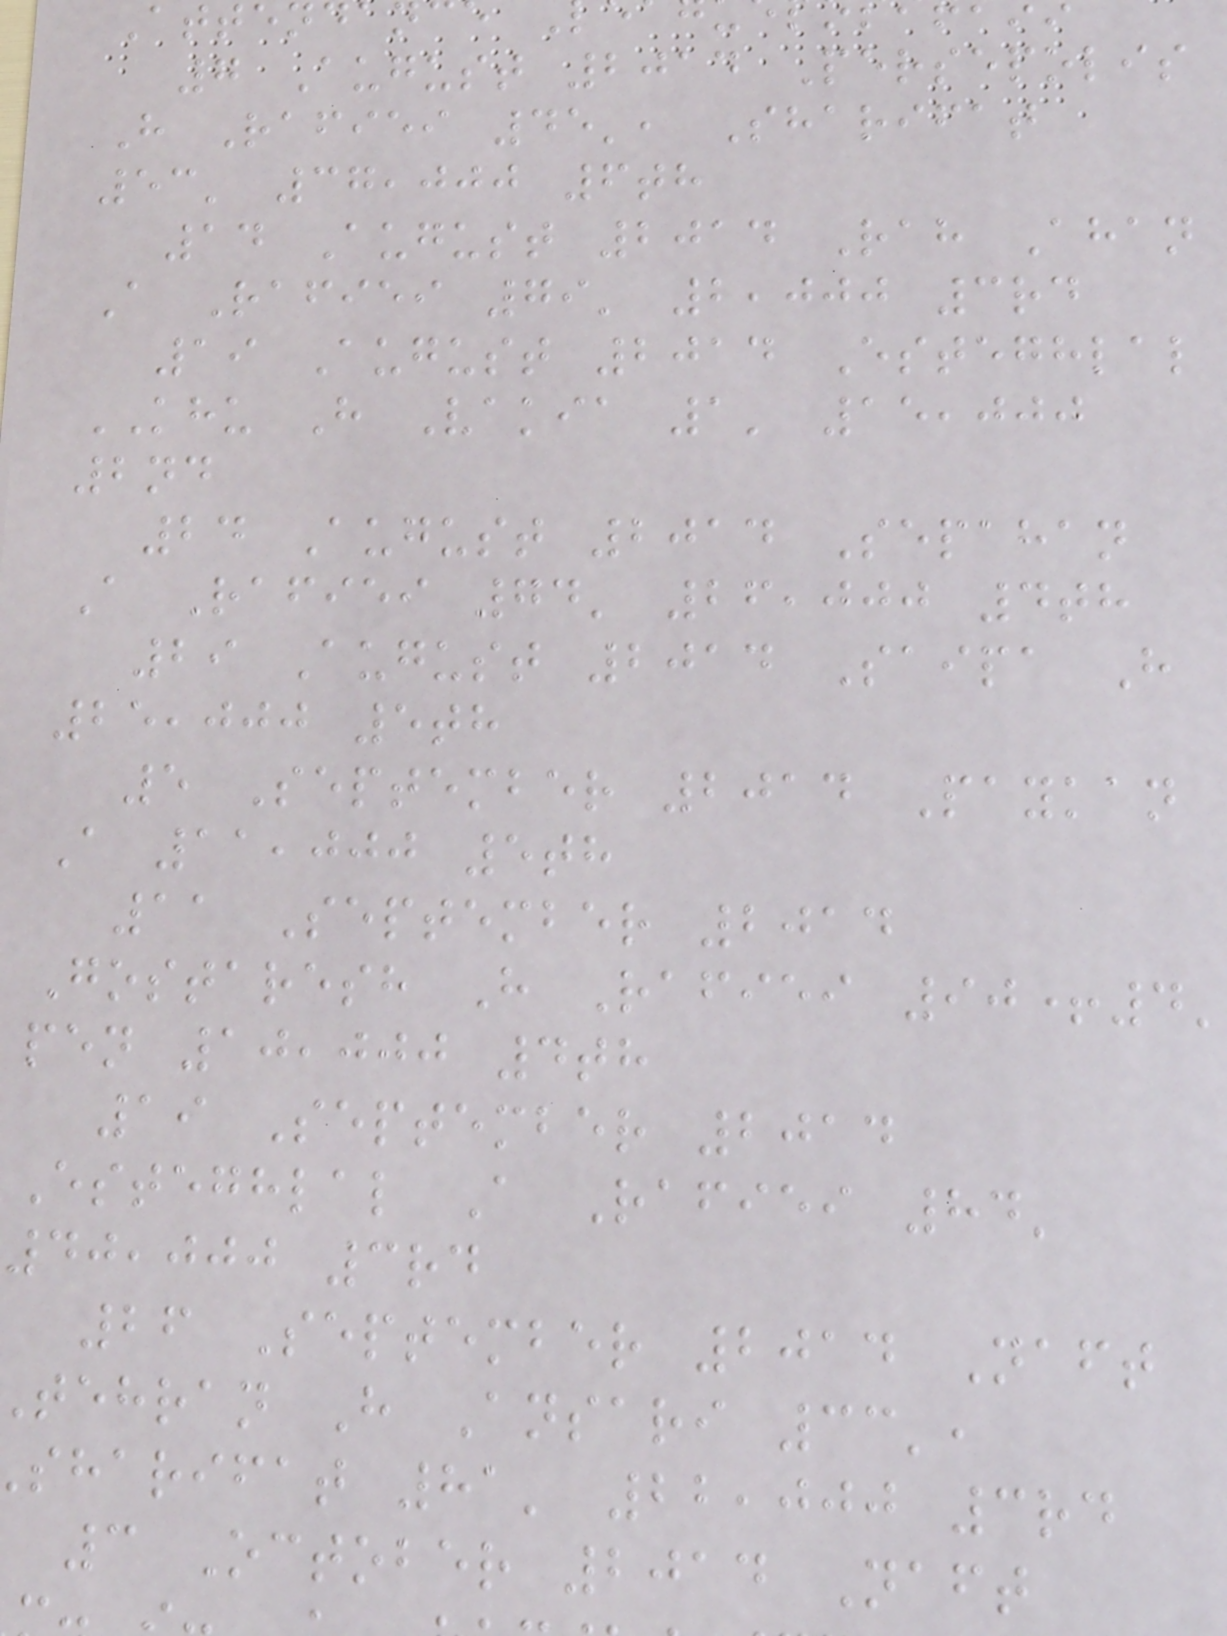7 August 2014 Persepolis
H Rafiei 45', Sharifat
53' 37,000 6th
14 August 2014 Rah Ahan
A Rafiei 79' 2,000 3rd
19 August 2014 Esteghlal
KHU H Vakia 1' 15,000
2nd
24 August 2014 Sepahan
A Rafiei 74' 26,000 4th
29 August 2014 Saipa H
25,000 5th
5 September 2014 Paykan
A 11,000 5th
11 September 2014
Gostaresh H Rafiei 90+4'
pen 10,000 4th
19 September 2014
Esteghlal A Rafiei 84'
40,000 3rd
26 September 2014 Naft
tehran H Ansari 33',
sharifat 81' 22,000 3rd
3 October 2014 Naft
